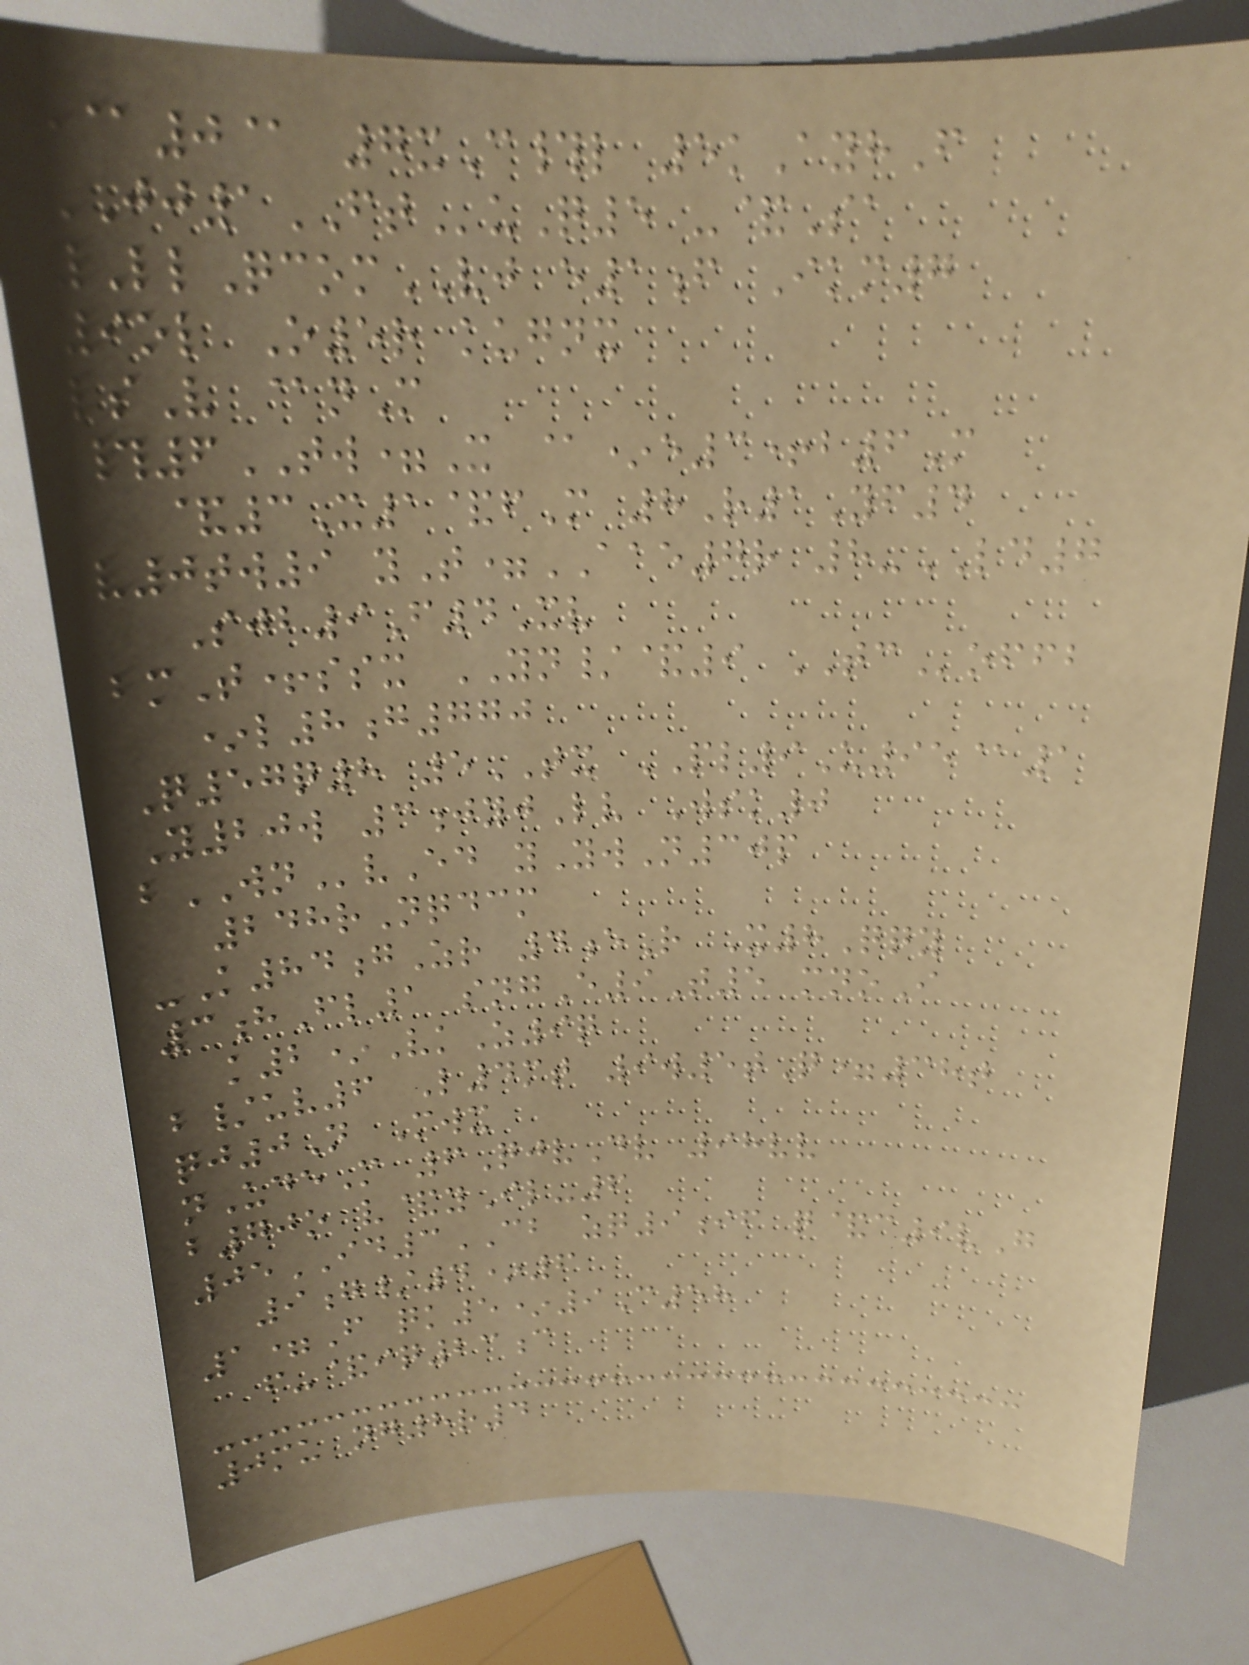r@0@ 7xC#l 5kAyhF
JJ1FTuQ5 -&Sa
yLlQcomVJ e1f Ikm7
9ol O5r kugnx
lsV @nM
#6TW=X @*e3+b6M
&3X1&fM 8R1Yf4
v0tw9 yT=AAE7r 8-LD7
Sjb9F4Xv
bmT+ssx YN/&9 TCoffb
*l8g770
Q57q8 5TX PL9U95@1
Y20w 3jyjLv Wsk0
bWNvEd yYwN30p
248rNqdcm
-K84gZr 4eR X8Qqy
3hFl1 sngE9T5 mnoI
k2*VkZ9q
b/uv6 L4mt 9w5tQ=38t
qj0N Mwx
nUdeM 6QjvDv 98vv
b70o v&yIl-6
05ID3CB zq9if q&c9vG
9g/4*6
1=F qk5*9C58
f-&iq23c
0mu ng8r4
